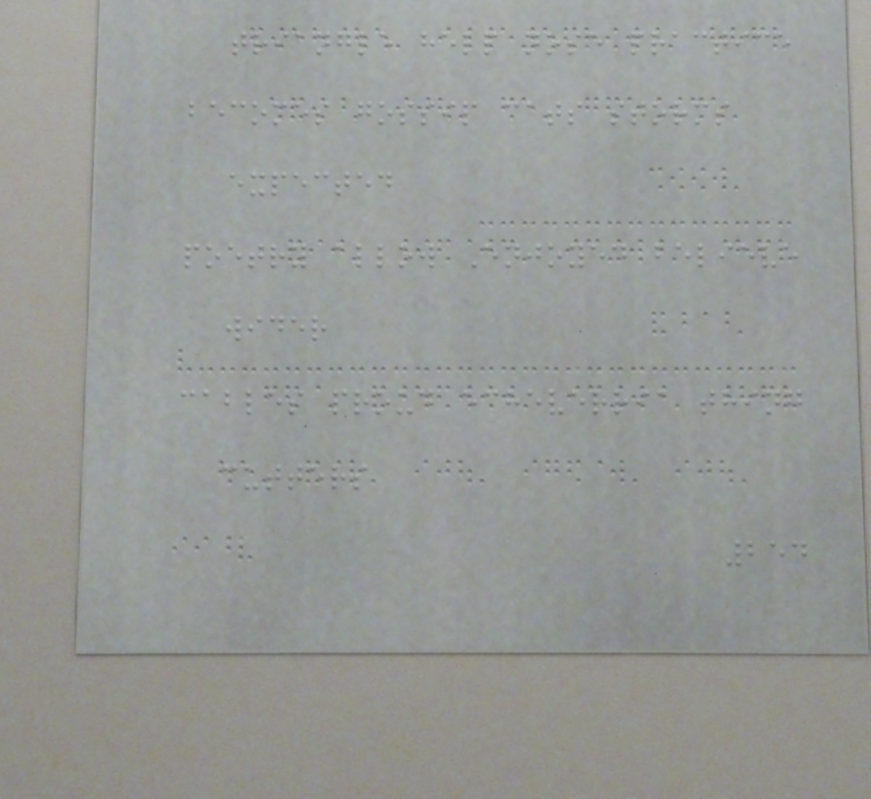triangle help nose practice
becomes gossip cats storms
expected
poetry allow Enjoyed believe
wider
cables proud echeverria thing
cutters
254
